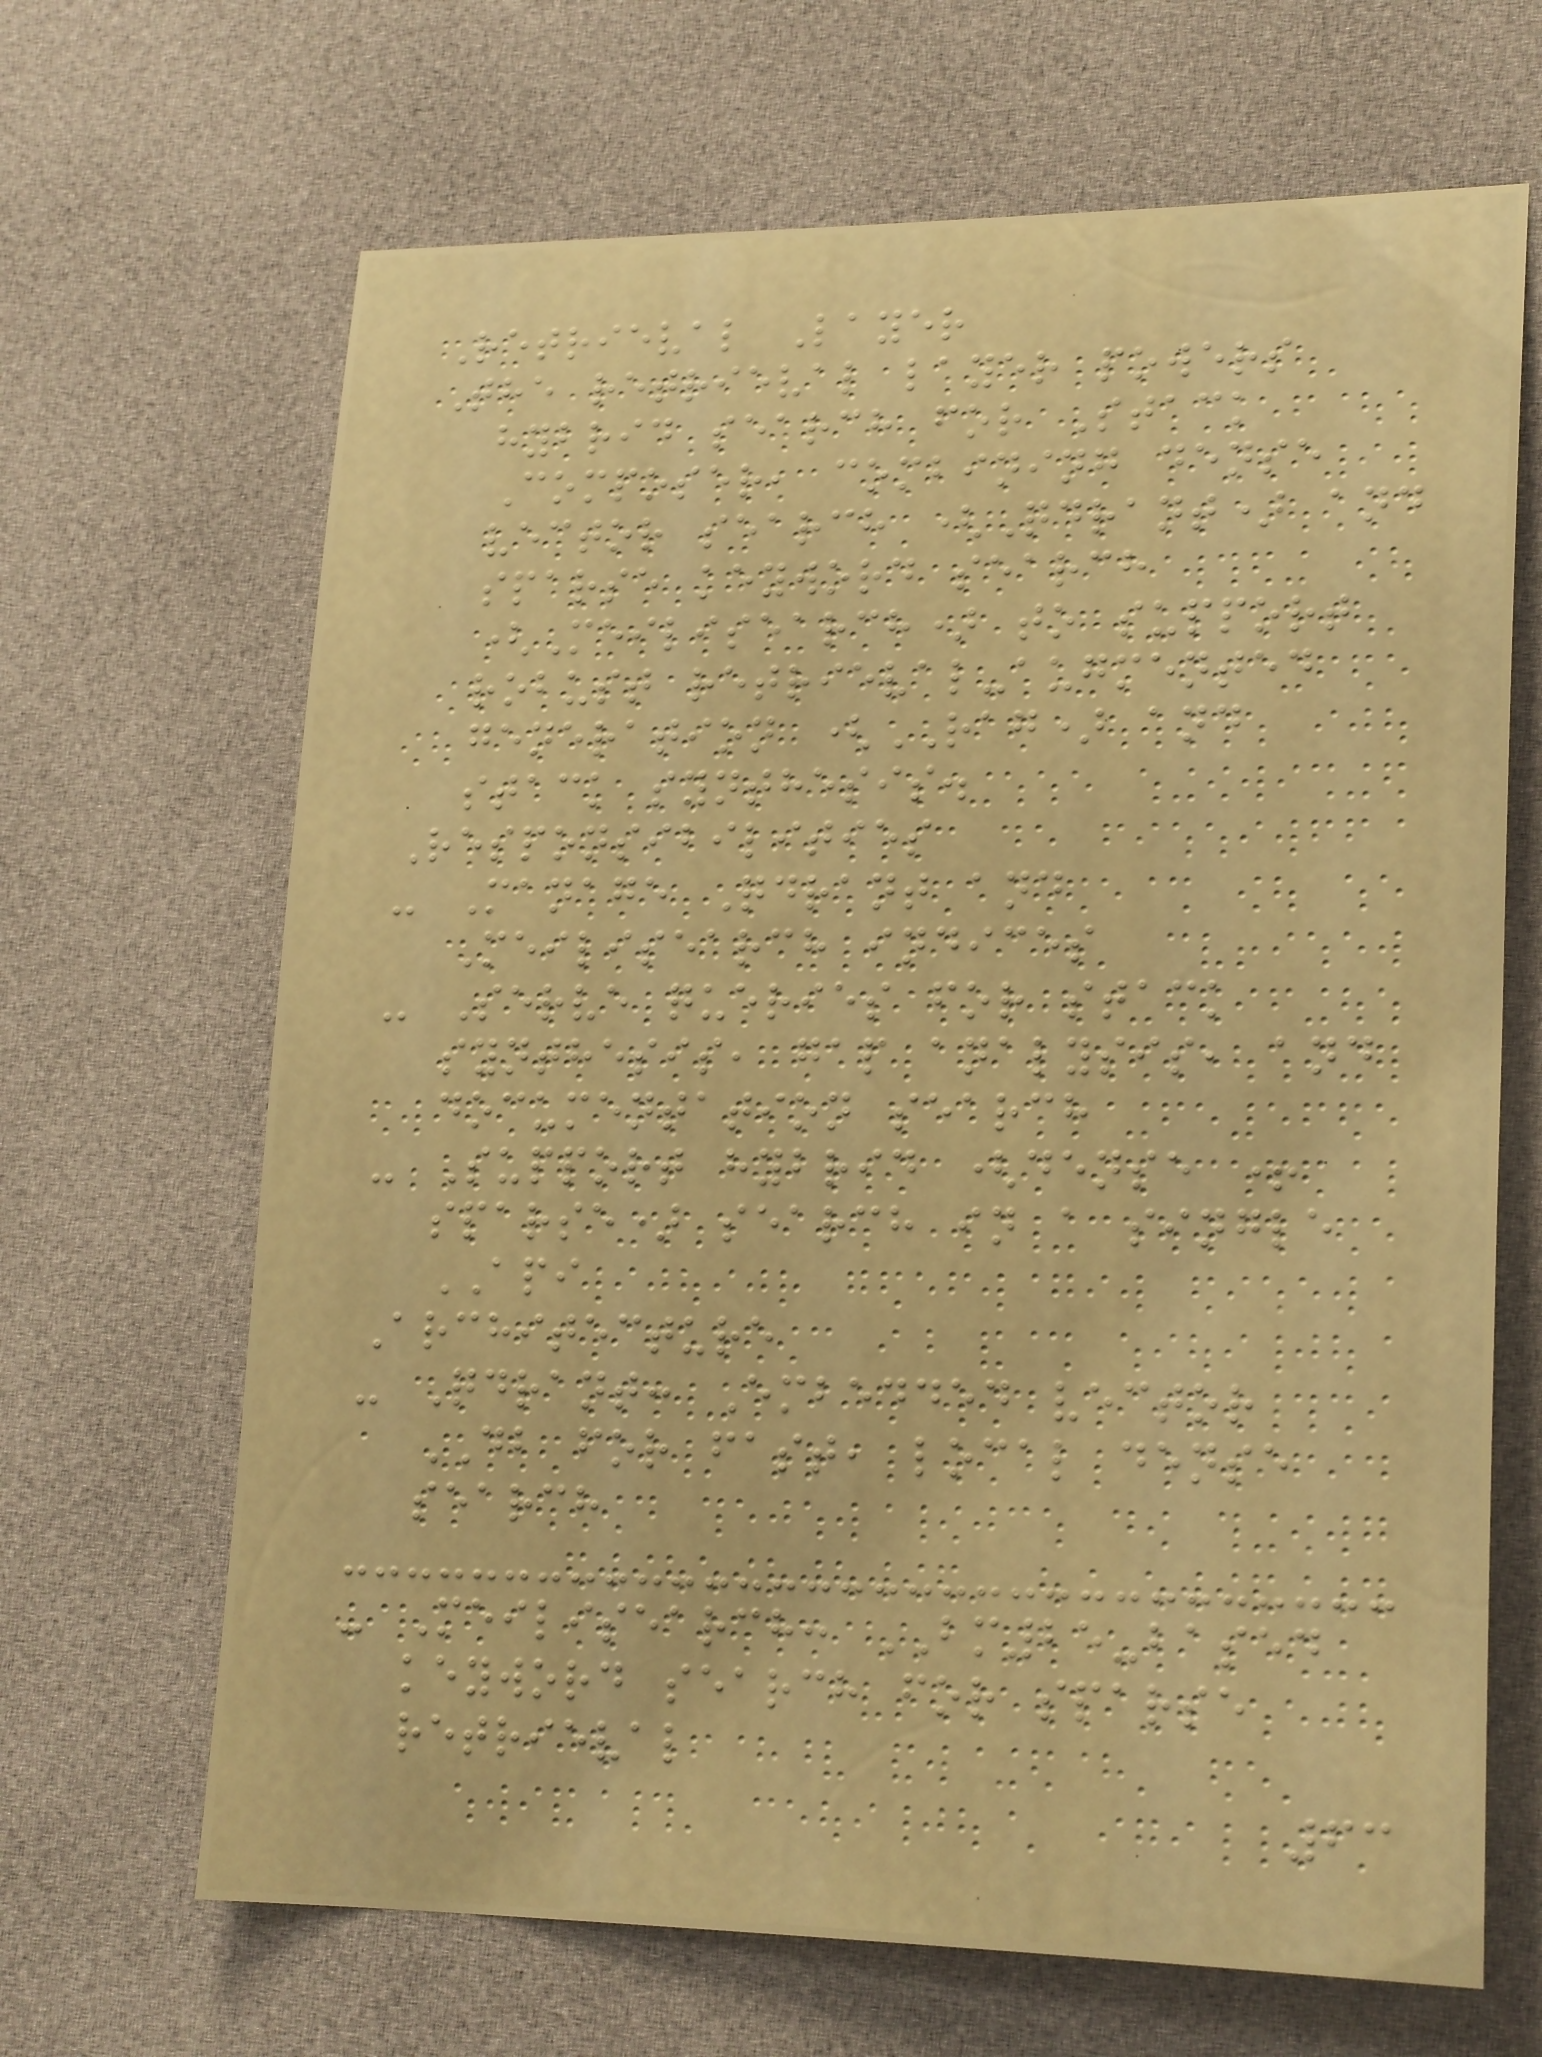Retrieval Layer
The retrieval layer powers
hybrid search for Stack
Composer, combining dense
vector search (Qdrant) and
sparse keyword search
(Meilisearch) to support
robust retrieval-augmented
generation (RAG) and
stack synthesis.
Responsibilities
- Manage Qdrant and
Meilisearch indices
- Serve queries for stack
synthesis, gap analysis, and
documentation search
- Support hybrid (dense +
sparse) search in a single
API
Architecture
- Qdrant: Embedded vector
DB for fast, local dense
search
- Meilisearch: BM25-based
keyword search for sparse
retrieval
63
